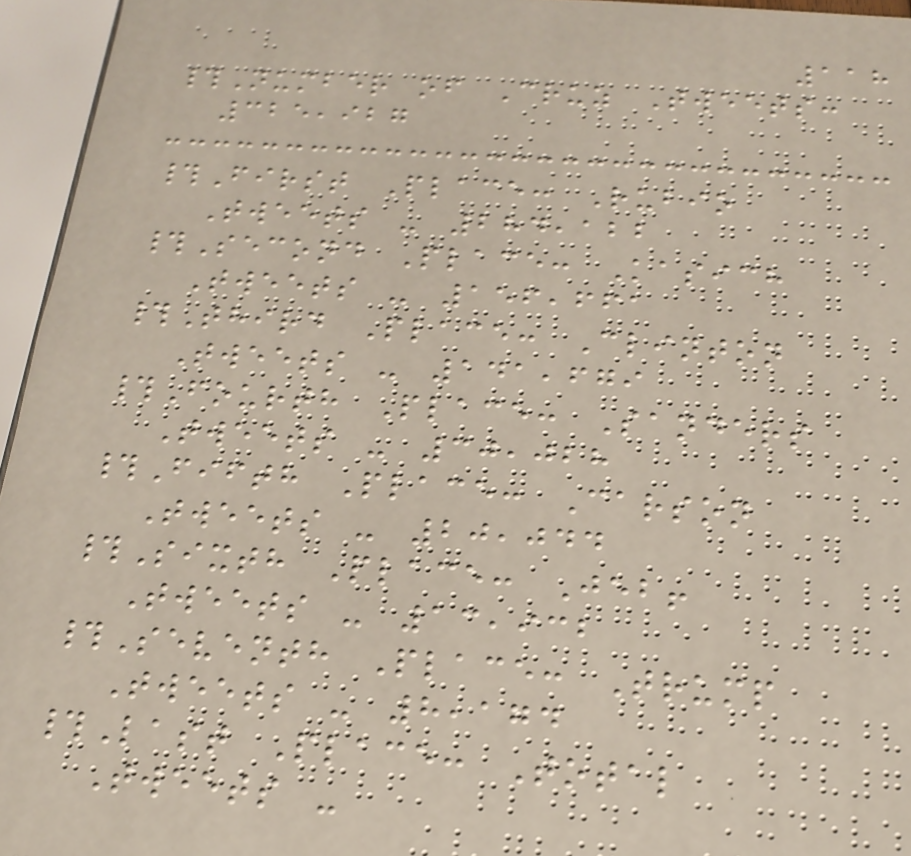118
#Number of Cruz Tweets:
325,927
#First Place: Rubio
Tweets - 284,122
#Second Place: Kasich
Tweets - 156,661
#Third Place: Clinton
Tweets - 141,679
#Fourth Place: Sanders
Tweets - 30,028
#Fifth Place: Carson
Tweets - 20,044
#Sixth Place: Jeb!
Tweets - 13,932
#Seventh Place: Trump
Tweets - 8,174
#Last Place: Total
Tweets -
